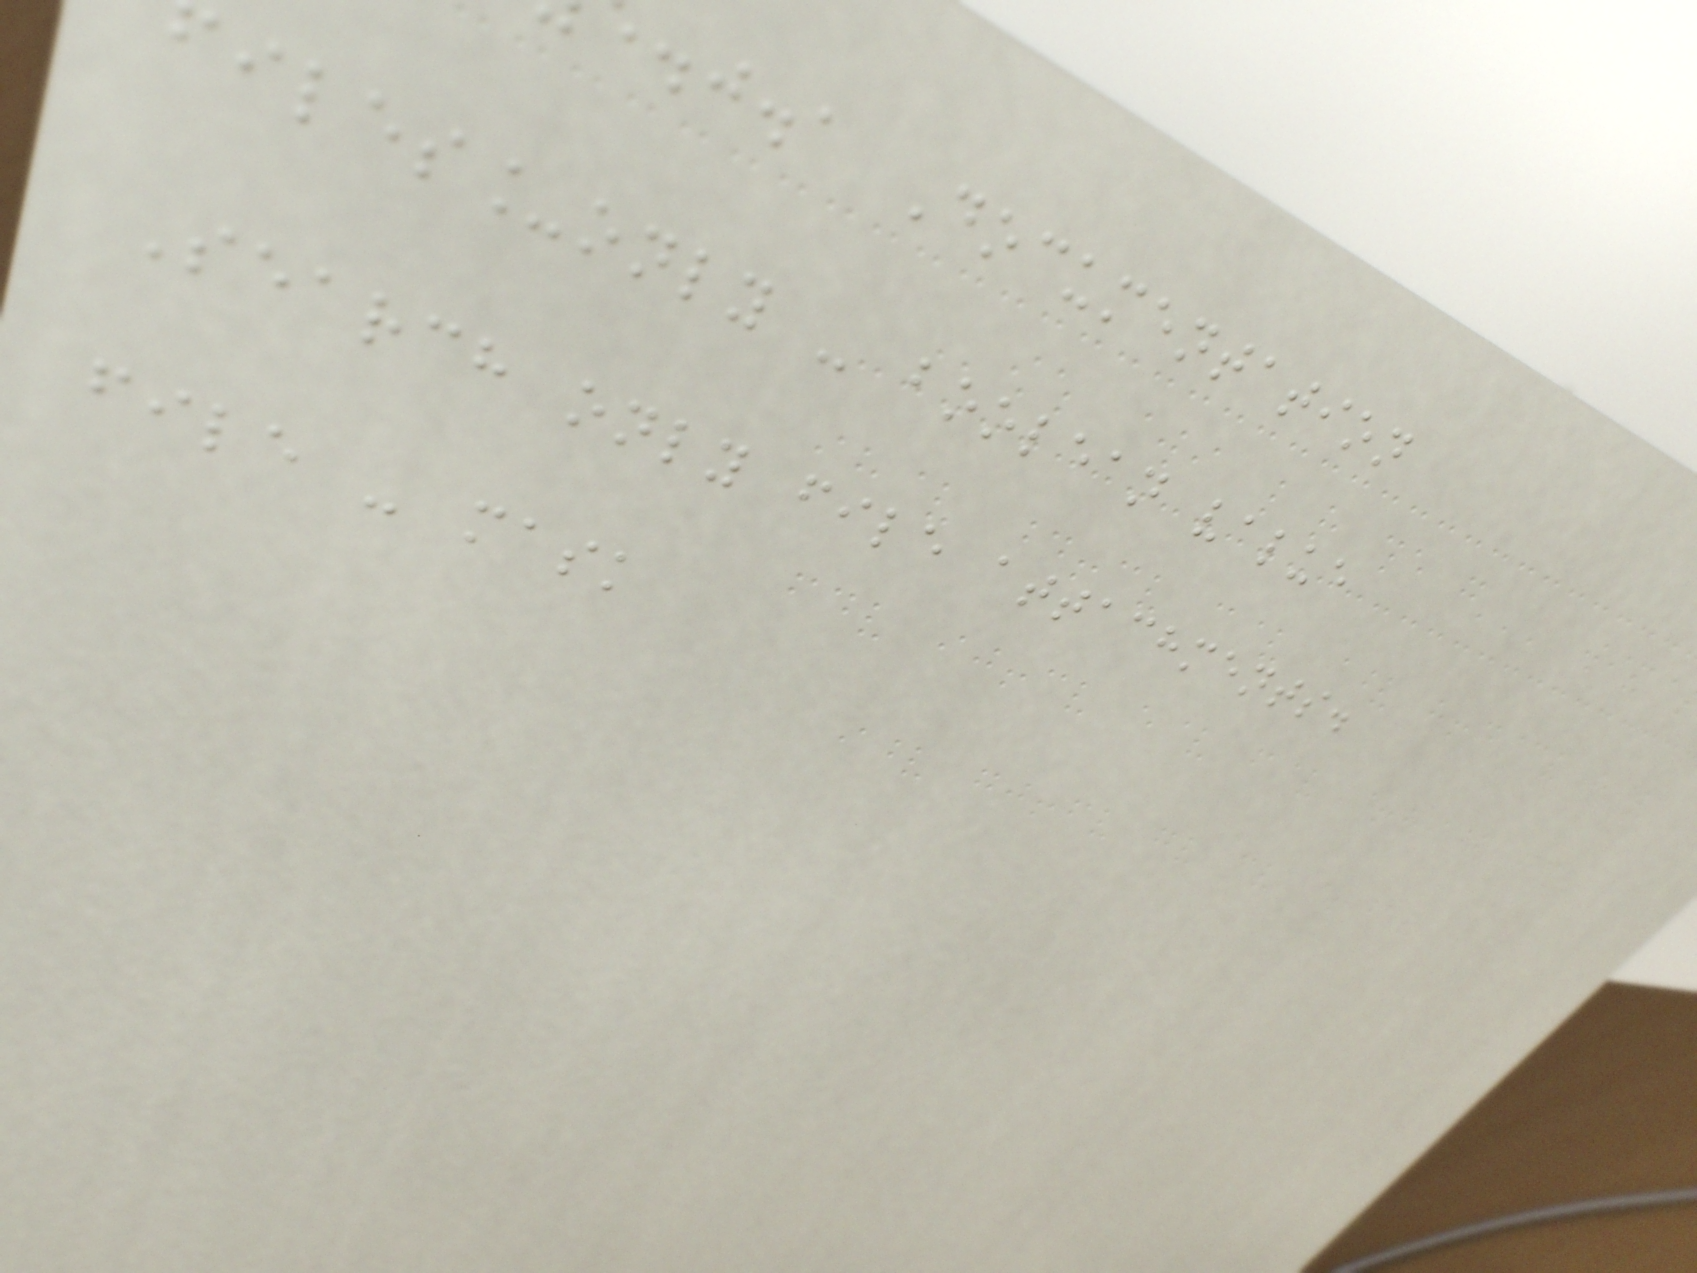.j.a Documentation
iles_only - boolean value
Search only file attachments.
file - mask
